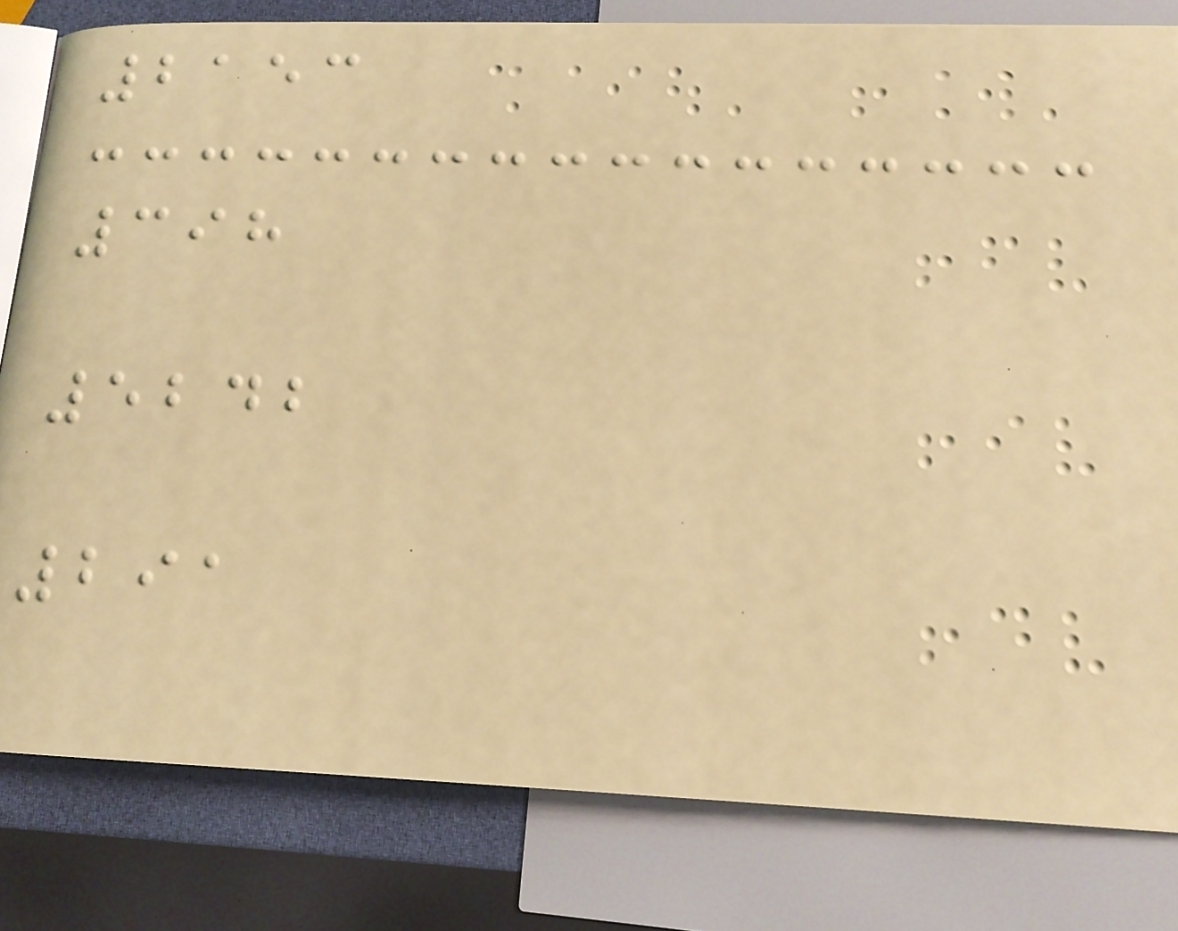2153
398
5242
291
